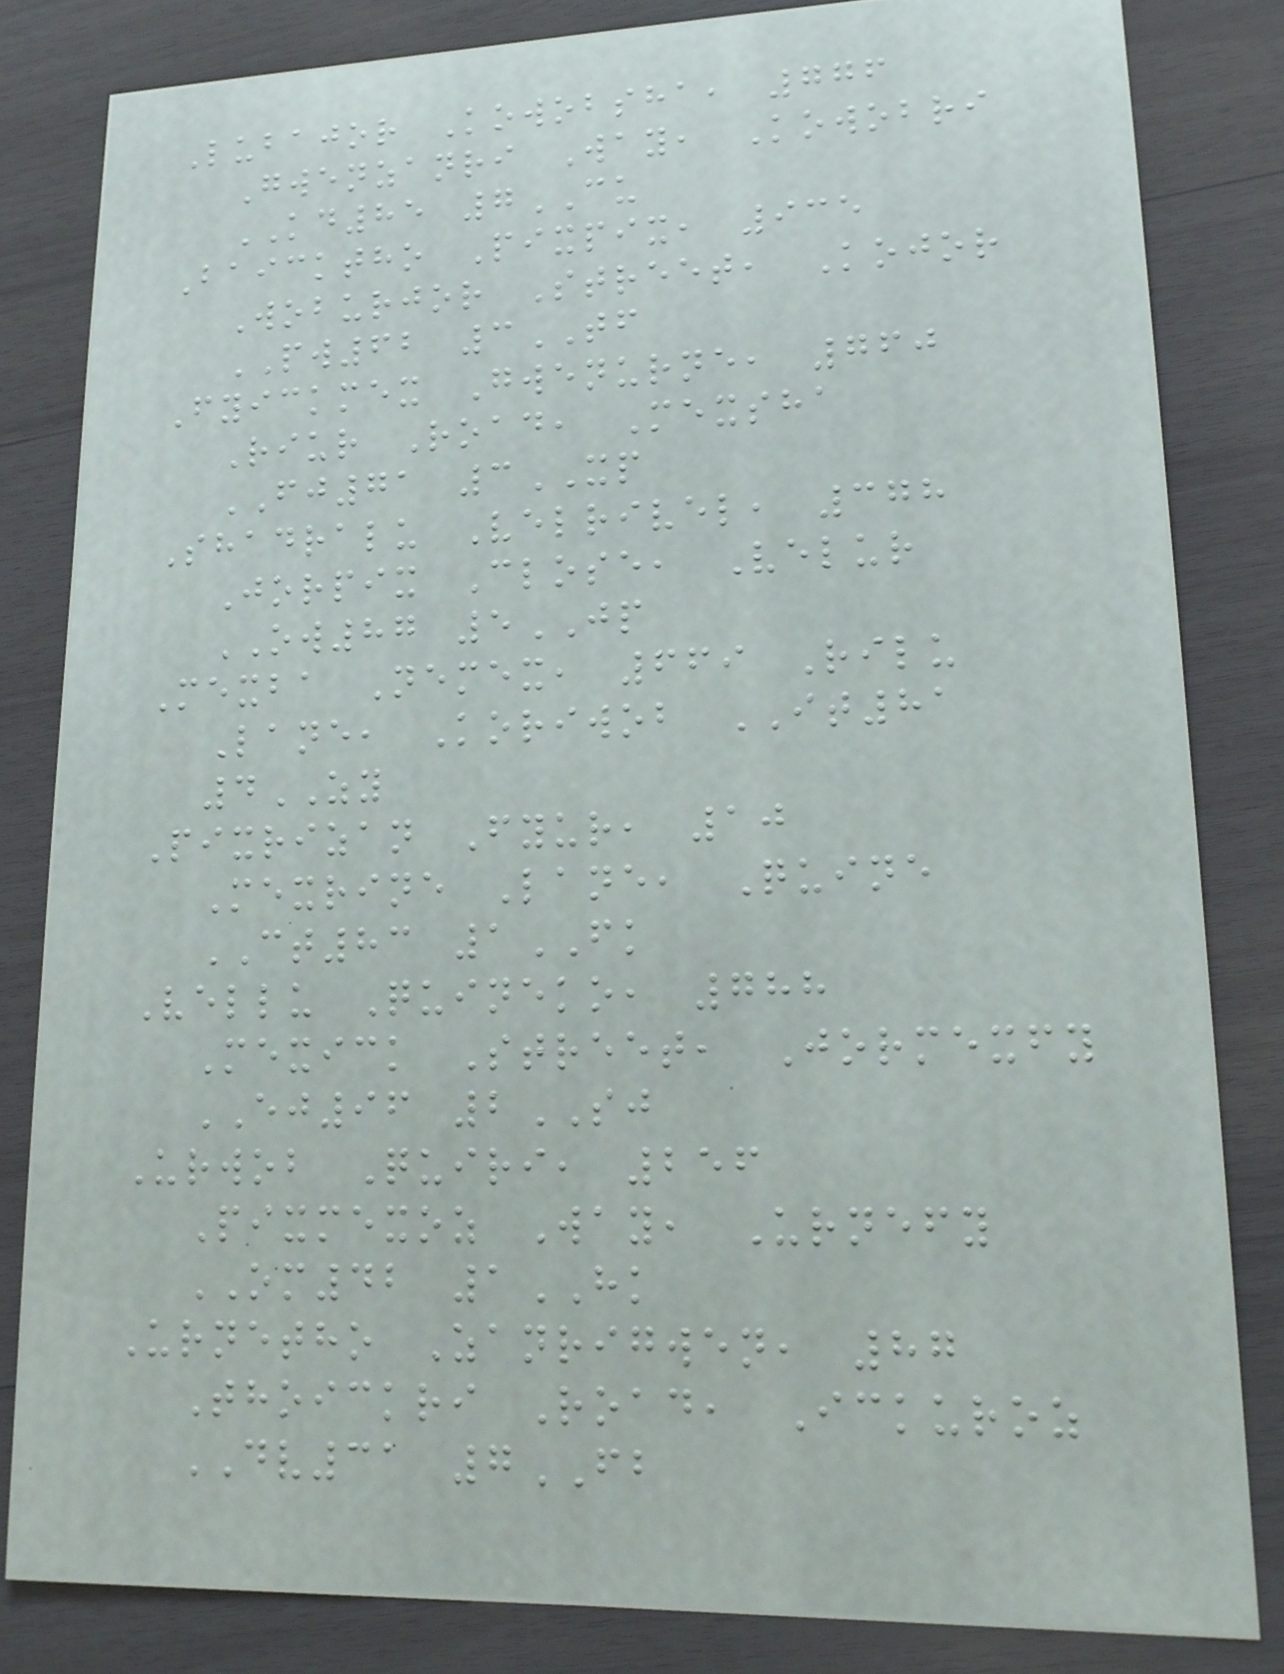Lubajor Kowobsha, 776
Gwenzanri Way, Kowobri
KD85 7CU
Baicktho Pixpix, 935
Woburjor Street, Kojor
PW62 3TF
Fyickmex Gwenurne, 760
Riur Road, Mexsha
FJ71 3XP
Shadralu Velrivel, 378
Jorpix Close, Velur
OW87 5JP
Mexba Nemex, 669 Rilu
Lane, Koriwob IT81
4ZY
Pixrizan Fyur, 10
Mexrine Lane, Quine
CT83 1FK
Vellu Quineko, 788
Mexick Street, Jormexfy
EJ96 2SJ
Urwob Quiri, 256
Pixmexoz Way, Urnefy
OM42 1HK
Urnetho Zanrigwen, 87
Thoickri Road, Ickuroz
DV31 7FB
